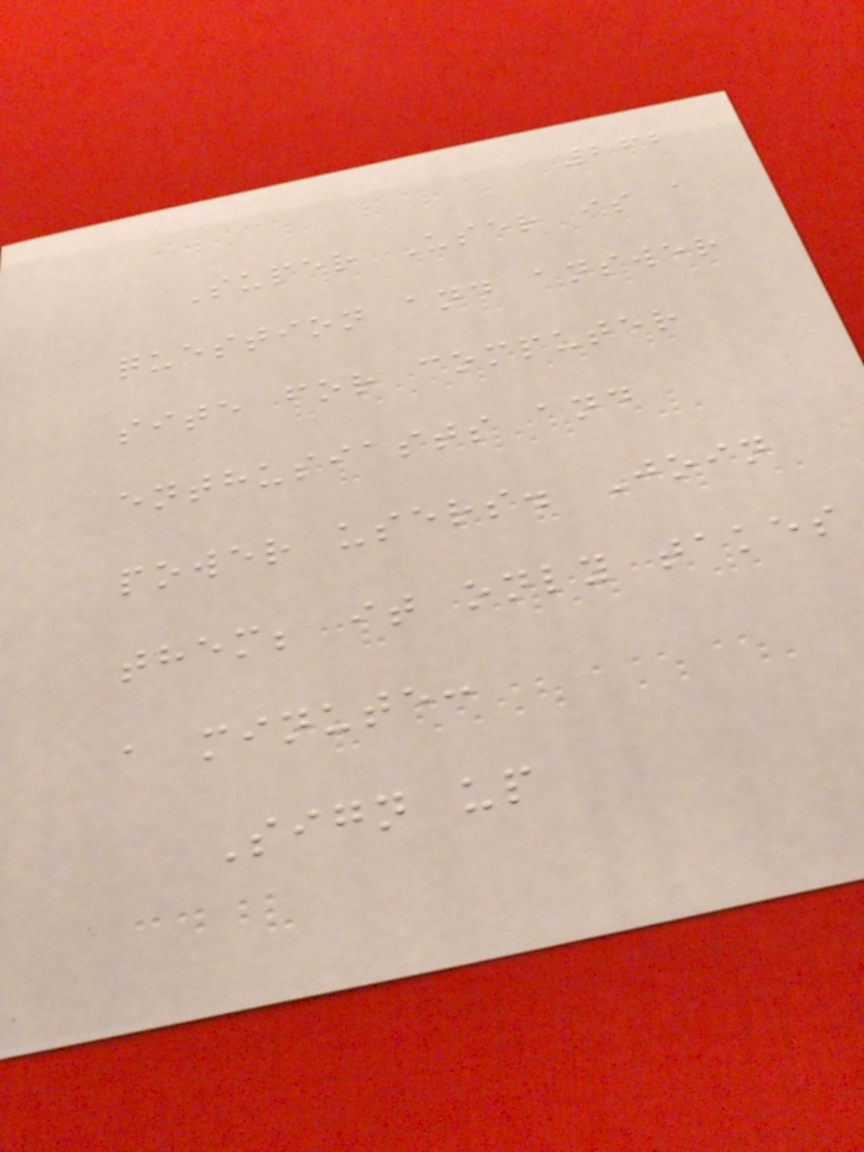262
Super User is a
question and answer
site for computer
enthusiasts and
power users. Join
them; it only takes
a minute:
Sign up
